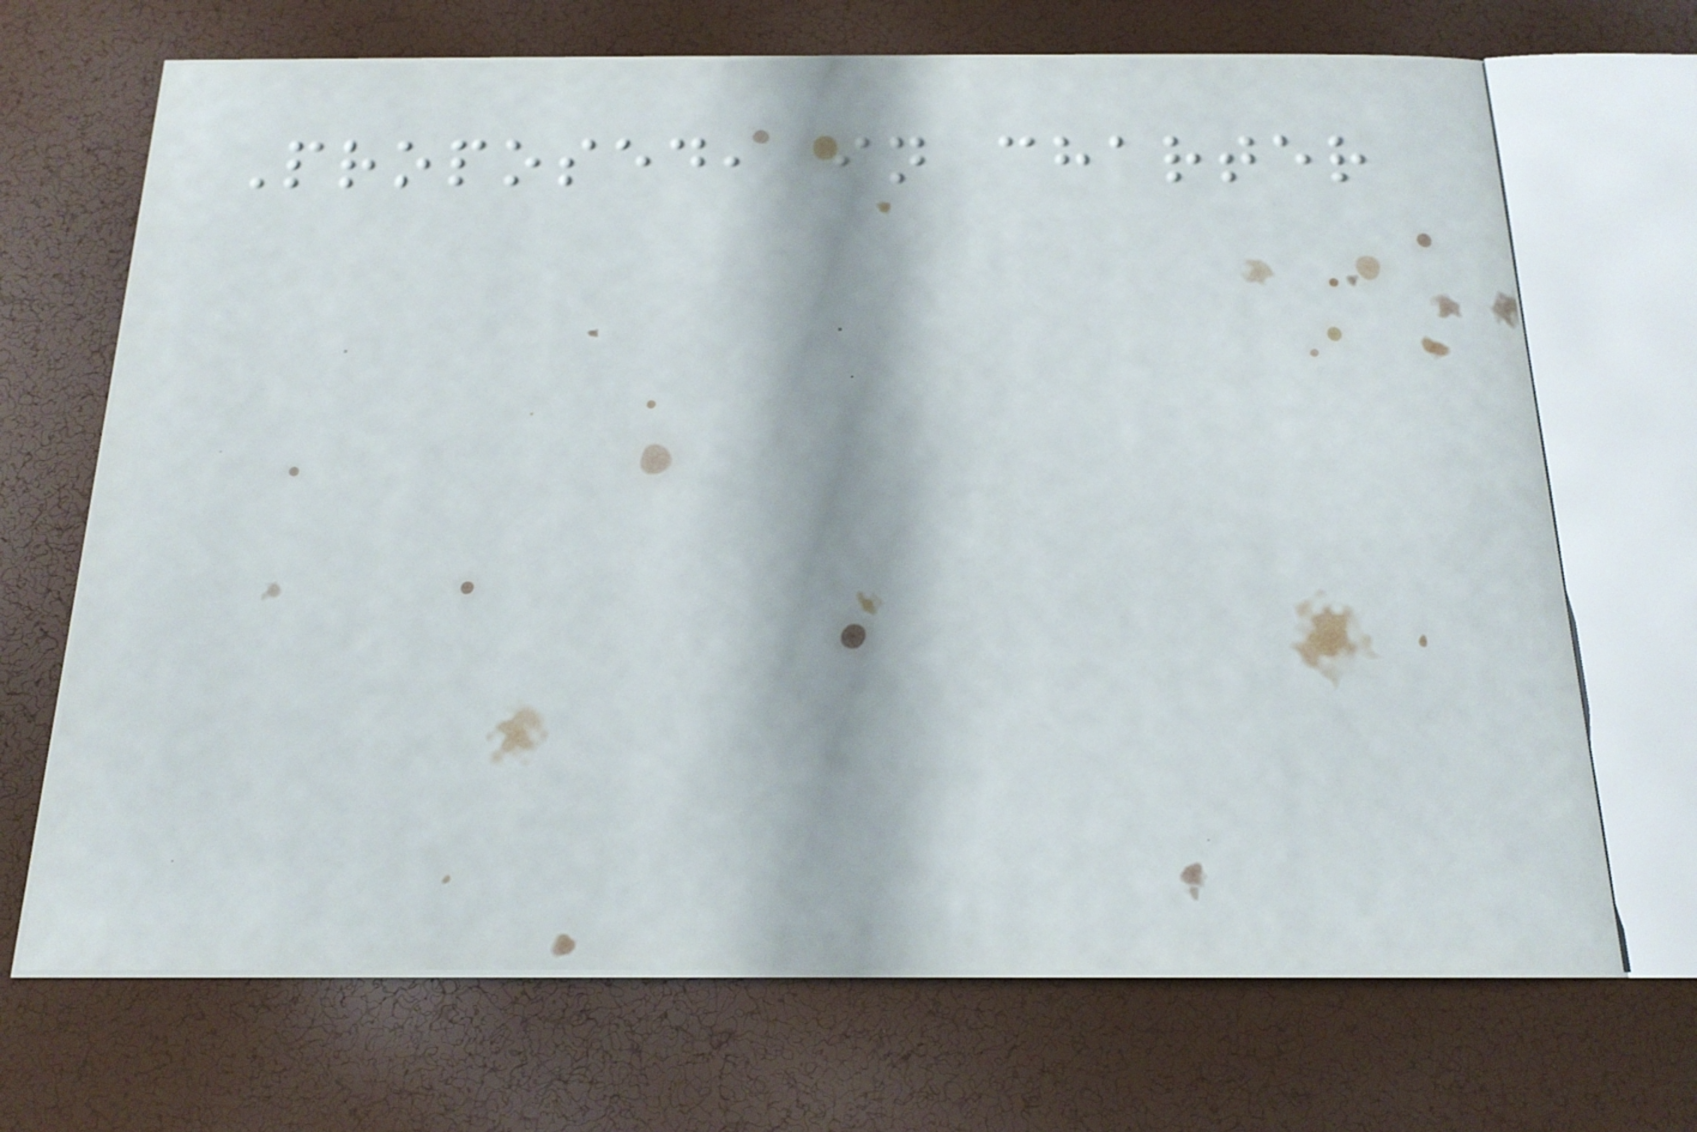Proposed, in charter
